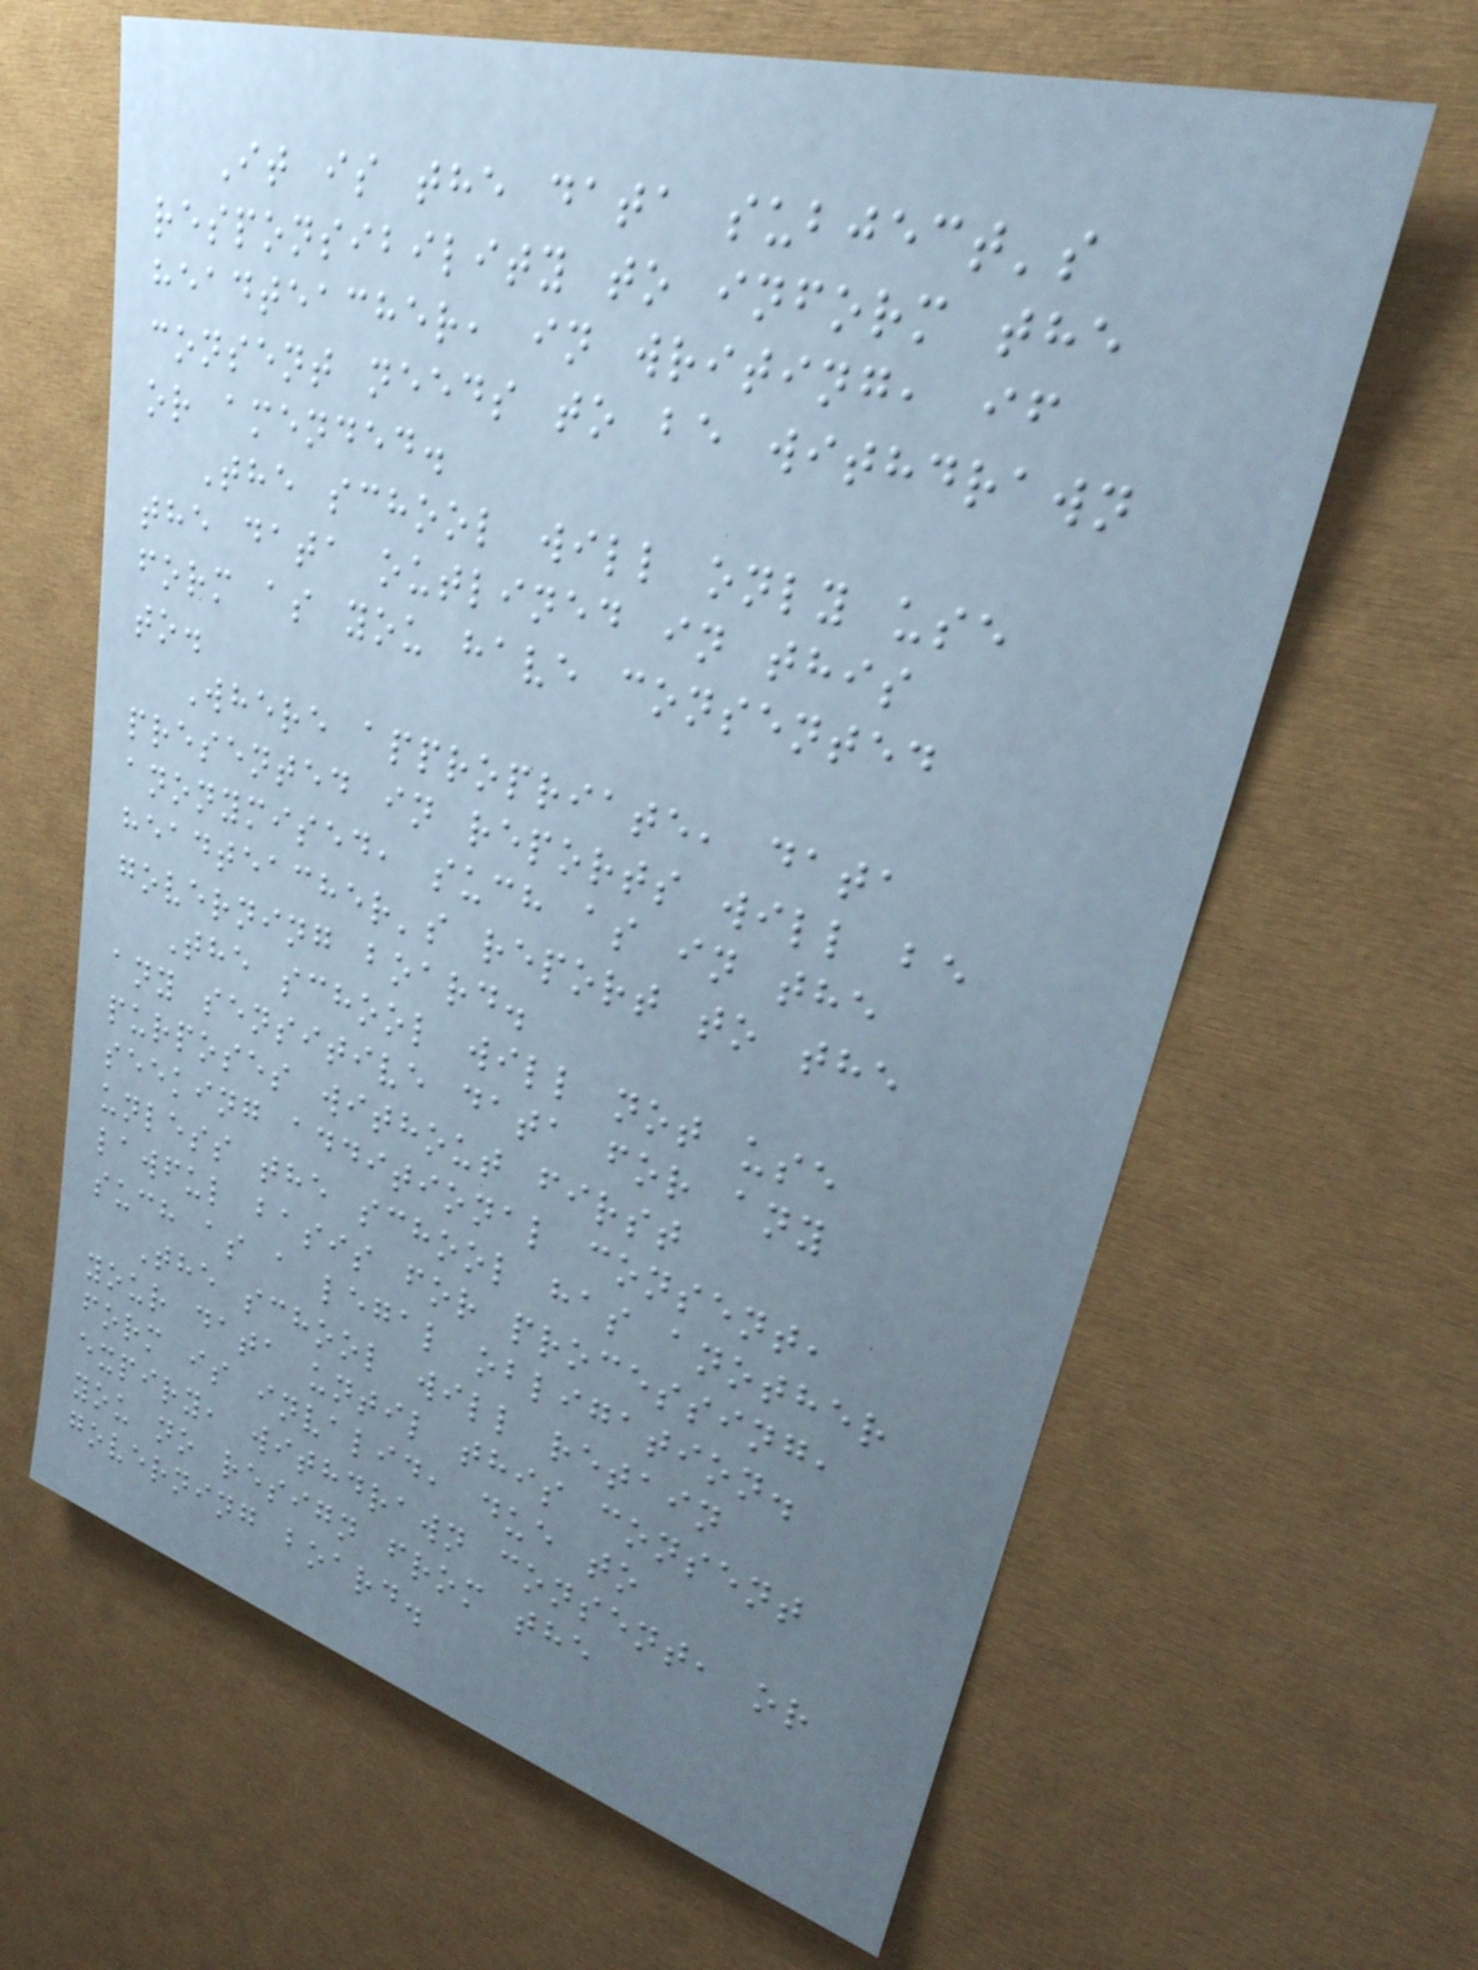It is the data subject's
responsibility to inform the
headteacher, in writing, if
consent needs to be withdrawn
or amended.
The school will only use
the data outlined in this
form as you have consented
to.
Where appropriate, data
presented in reports will be
anonymised, such as in the
headteacher's report to the
governing board.
The school will not use
any sensitive data for any
purposes without first
seeking additional consent,
unless the school has another
lawful basis for processing,
such as a legal obligation.
The school will retain
your data until this consent
form is invalid, due to
expiry, withdrawn consent, or
you no resign from the
governing board.
